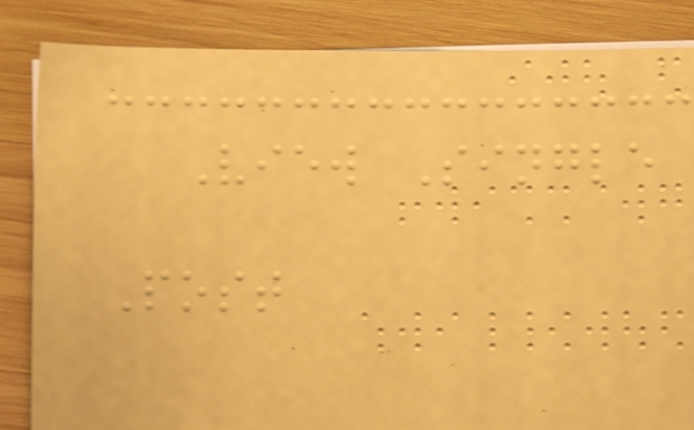View Single
Post
